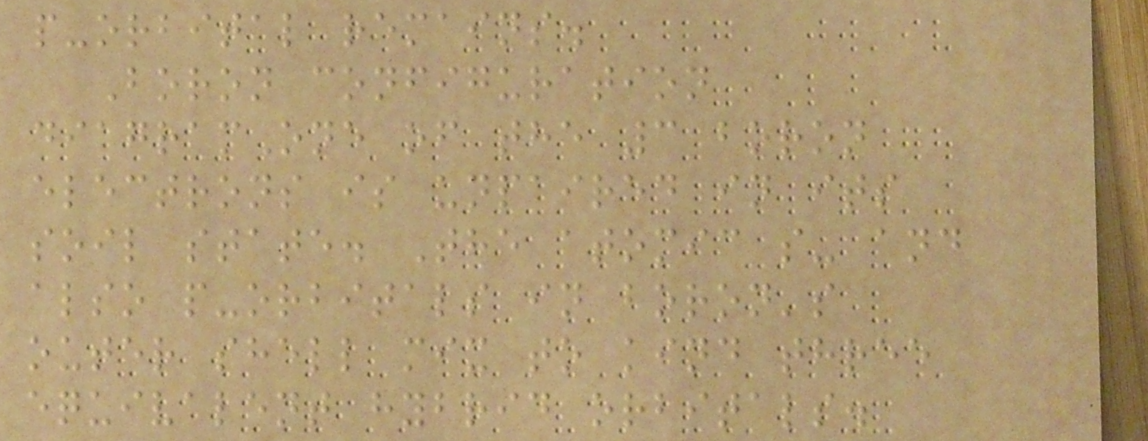p-orbital remains.
Boron configuration
diagramOne of the 3 boron
electrons is unpaired in its
soil state. The atomic s- and
also p-orbitals in boron's
outer shell mix to kind three
equivalent hybrid orbitals.
